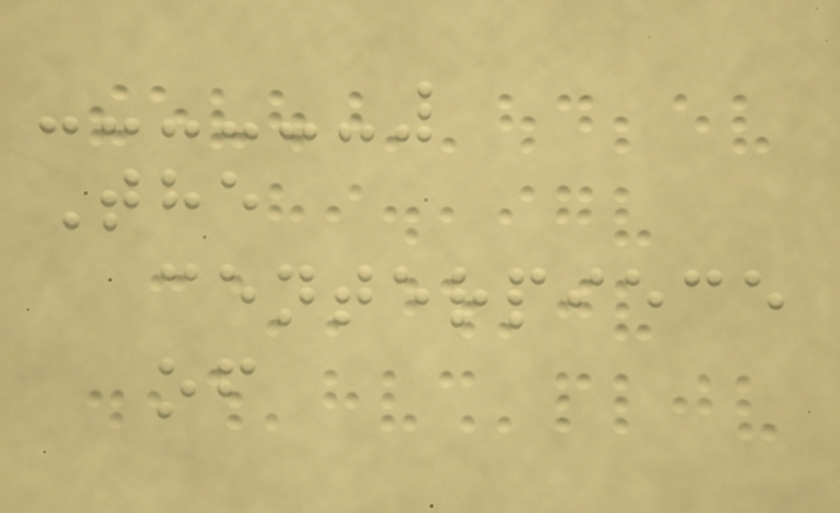The
centerpiece
of
